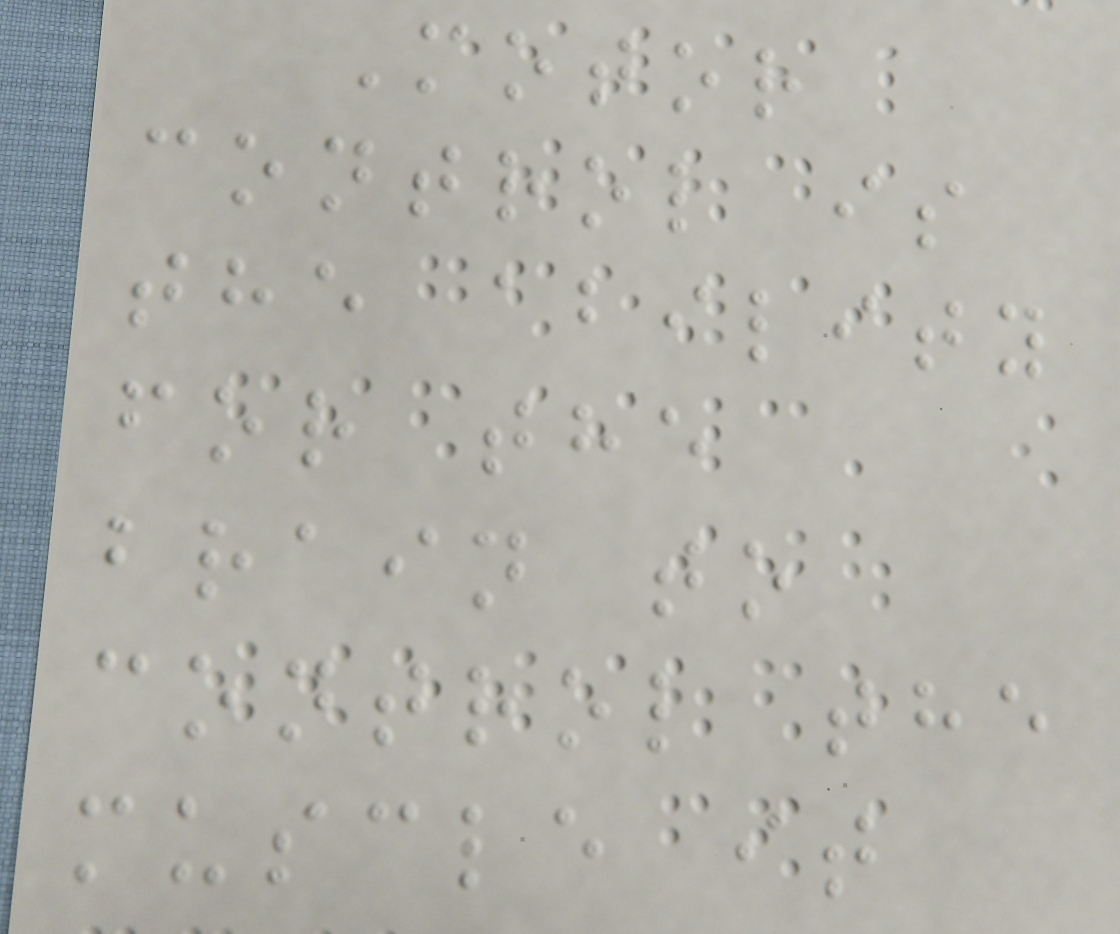Motor
control is
the ability
for the
brain to
control the
muscle it
